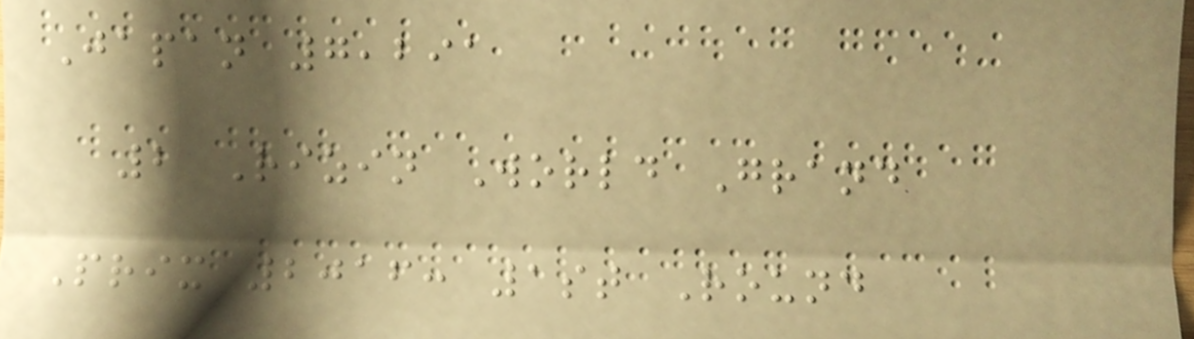Japan 7,291
2 Rizin World Grand
Prix 2016: 1st Round
